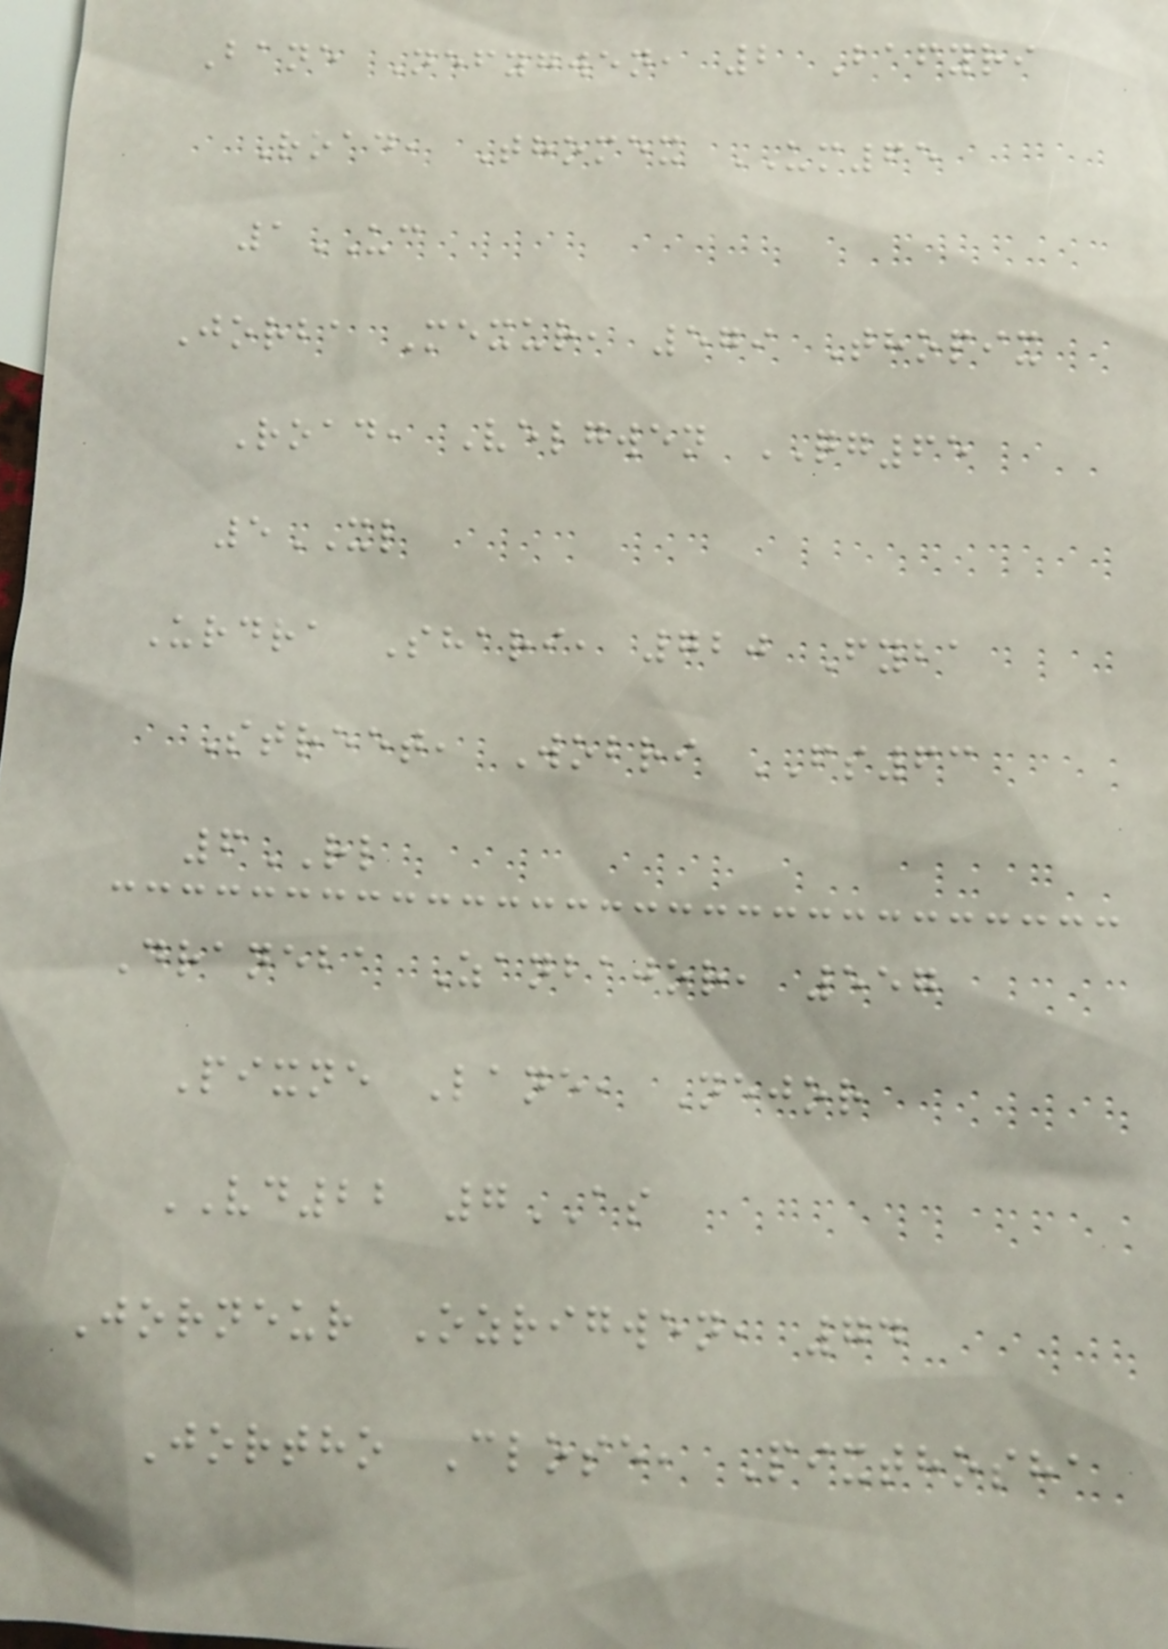Bane Nefygwen, 2 Bafyri
Road, Thomex UM65
1UC
Jorba Mexur, 579 Thopix
Road, Velgwen QG65
5XL
Urdra Shari, 720 Fyba
Street, Wobri FS63
6RL
Draneba Zanbajor, 557
Pixne Lane, Nejor
VD22 7AS
Jorneur Ozrigwen, 74
Jortho Close, Pixthosha
